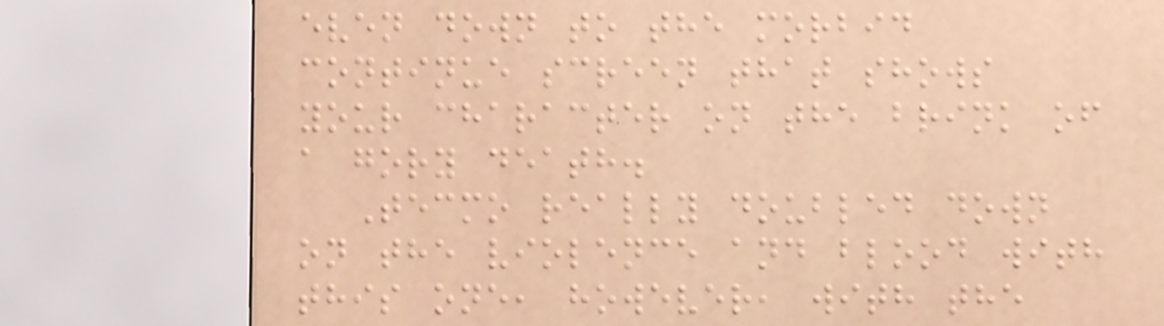even down to the morbid
continue screen that shows
your character on the brink of
a gory death.
Tecmo really doubled down
on the violence and blood with
this one, however, with the
